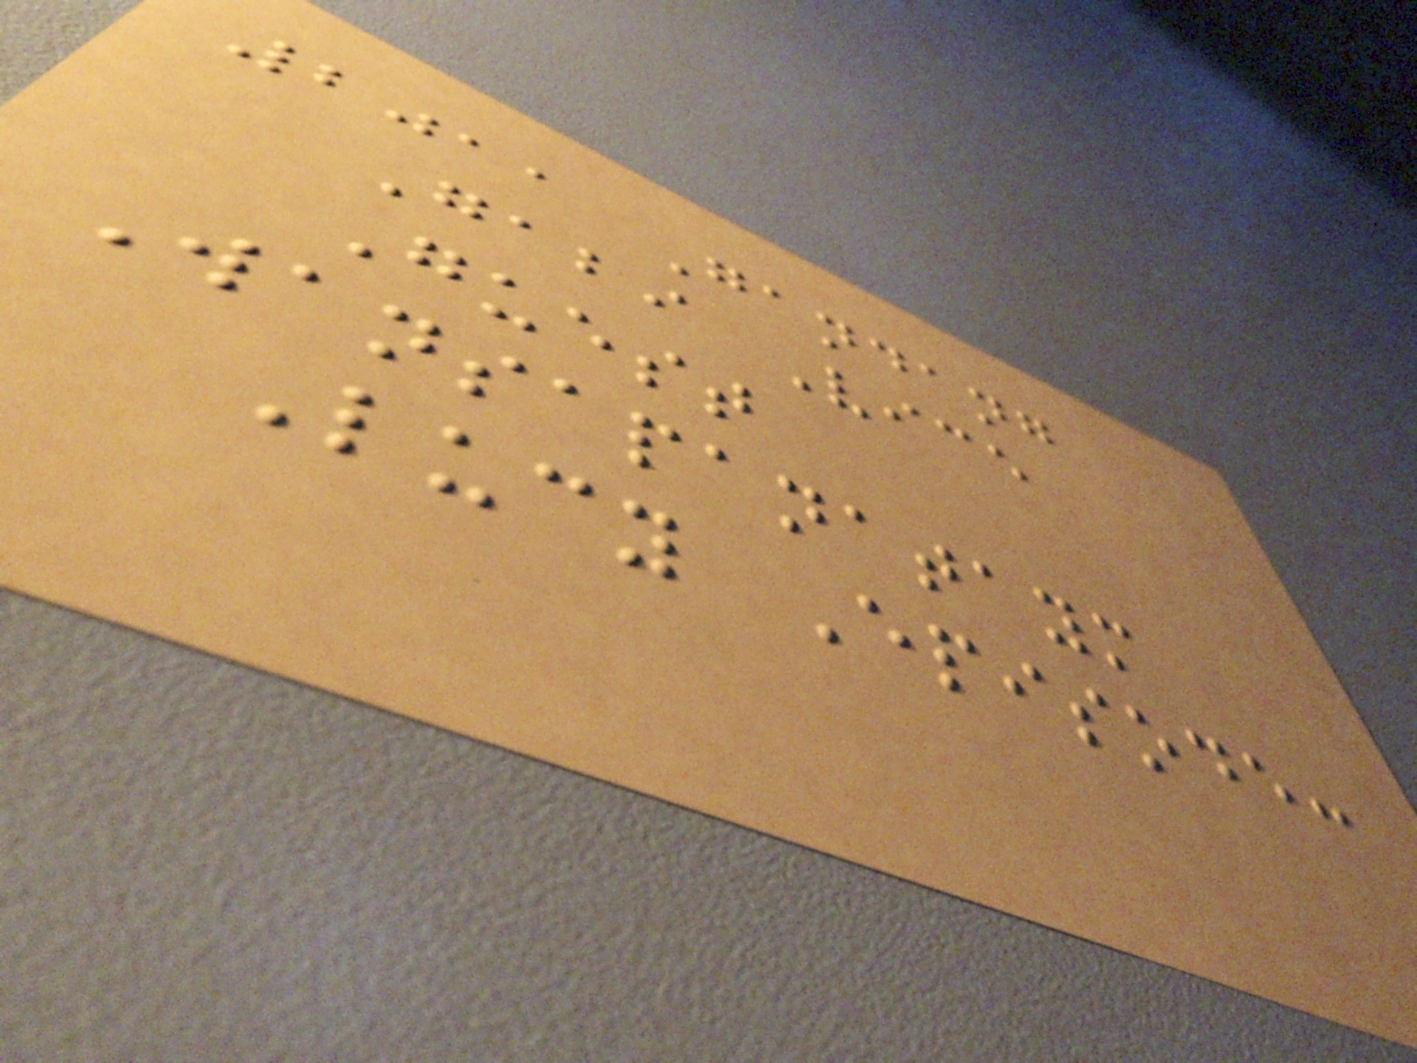2011 Gandang
Gabi Vice
Guest
Wansapanataym
Lucy Episode:
